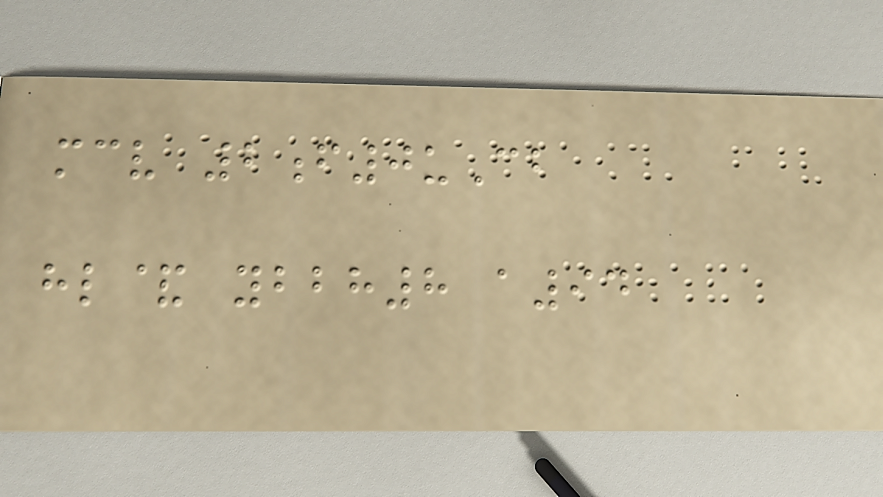mcv 2f0uCb
hl& ybbh8 a94
